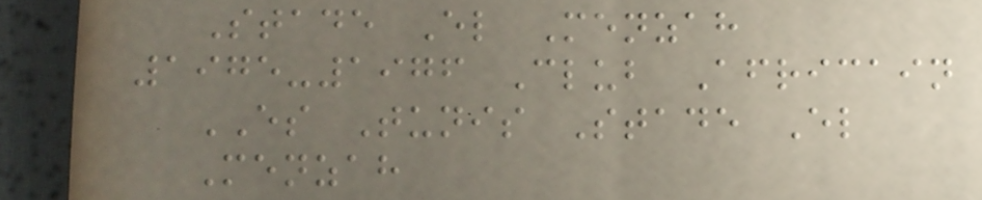Stade El Menzah
1975-1976 Club Africain
ES Tunis Stade El
Menzah
